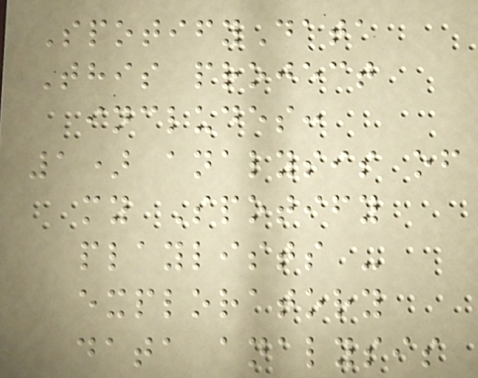SpotifyData
This project
includes:
1) analysis of
my Spotify
playlists -
exploratory
data analysis
